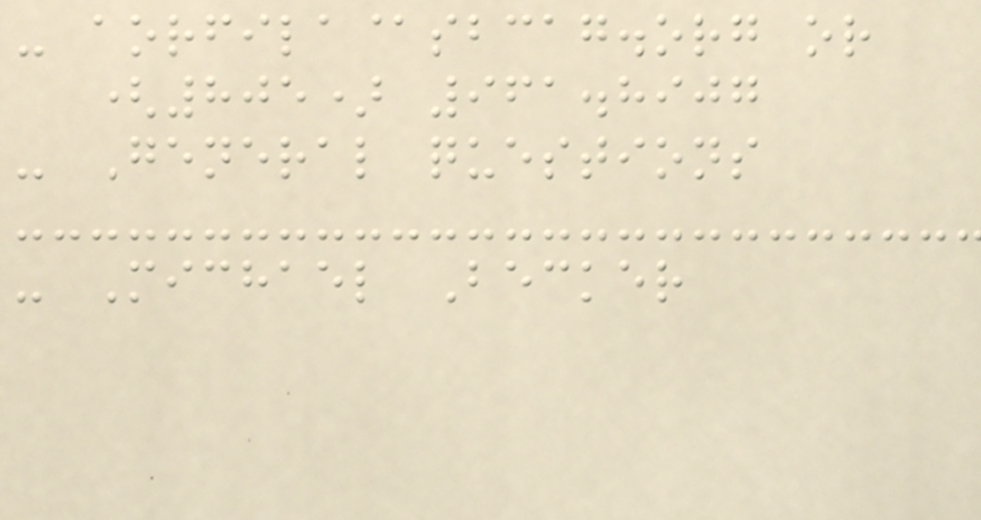- aorfila@sbcag.org or
(805) 961.8907
- General questions
- Michael Becker
